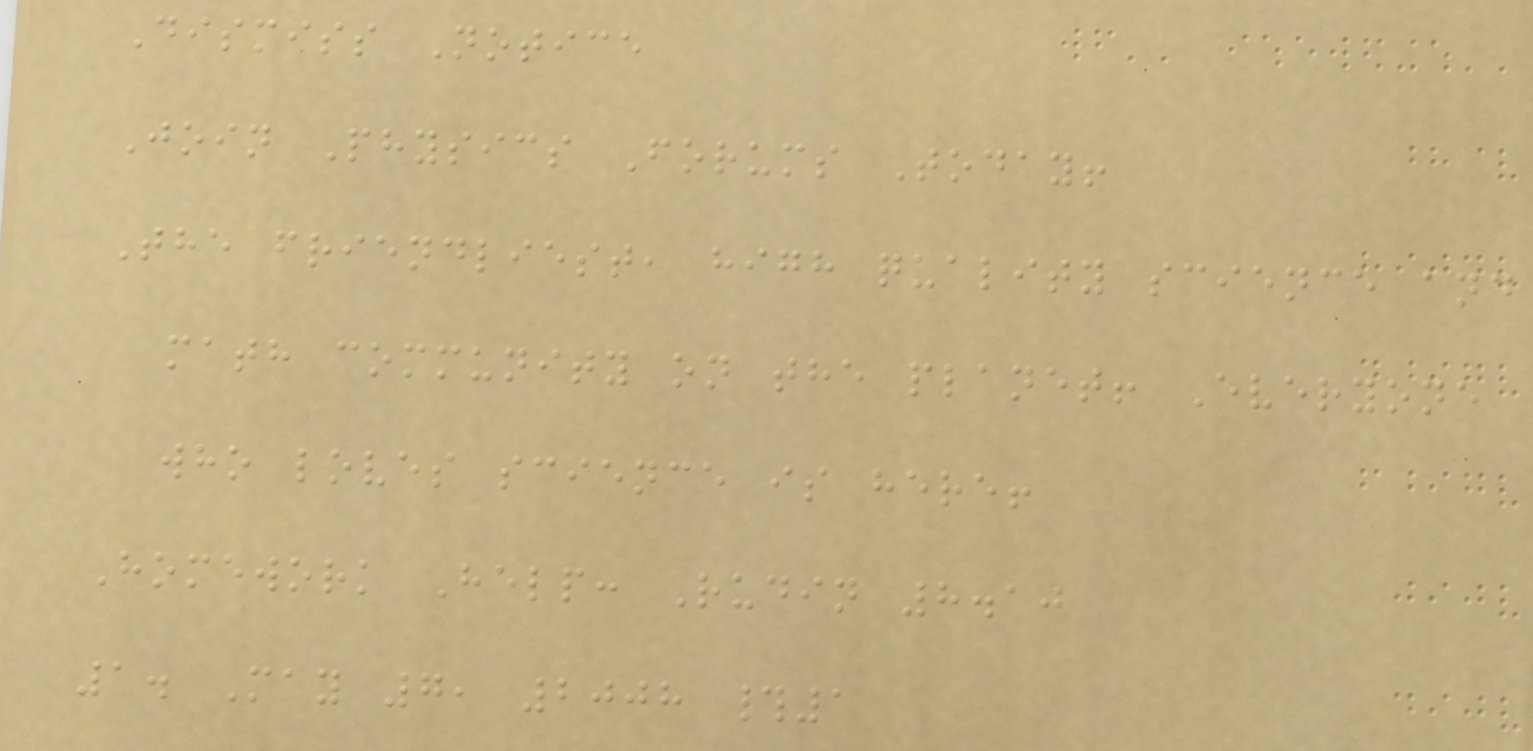Dismiss Notice
Join Physics Forums Today!
The friendliest, high quality science and
math community on the planet! Everyone
who loves science is here!
Homework Help: Rudin 8.10
1. May 7, 2008 #1
